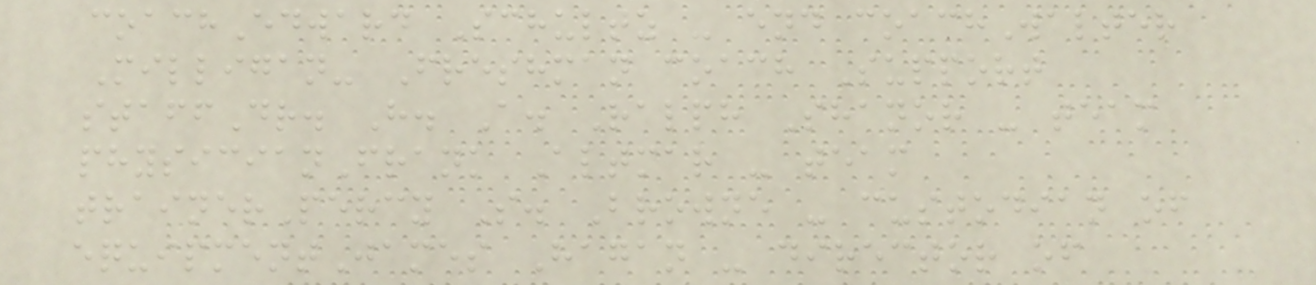coachEdward Schultz - end coachWalter
Milligan- Freshman coach Support
staffDr. H. A. Ralph Shanor - team
physicianFrank Altmar - team
trainerPercy S. Browne - custodian of
equipmentJames Hagan - director of
